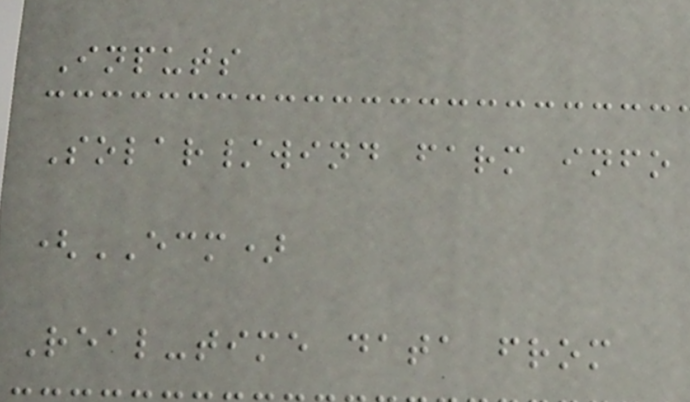Inputs
Solar/wind farm info
(ECM)
Real-time data from
